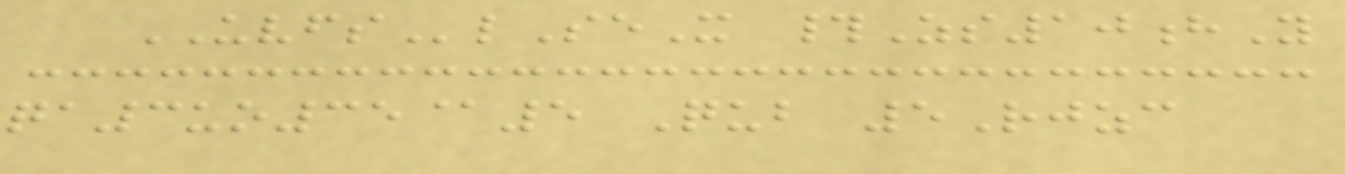UVFSlSeX #Zs10hY
qa3uo35@5 Qub 5Rjzc
